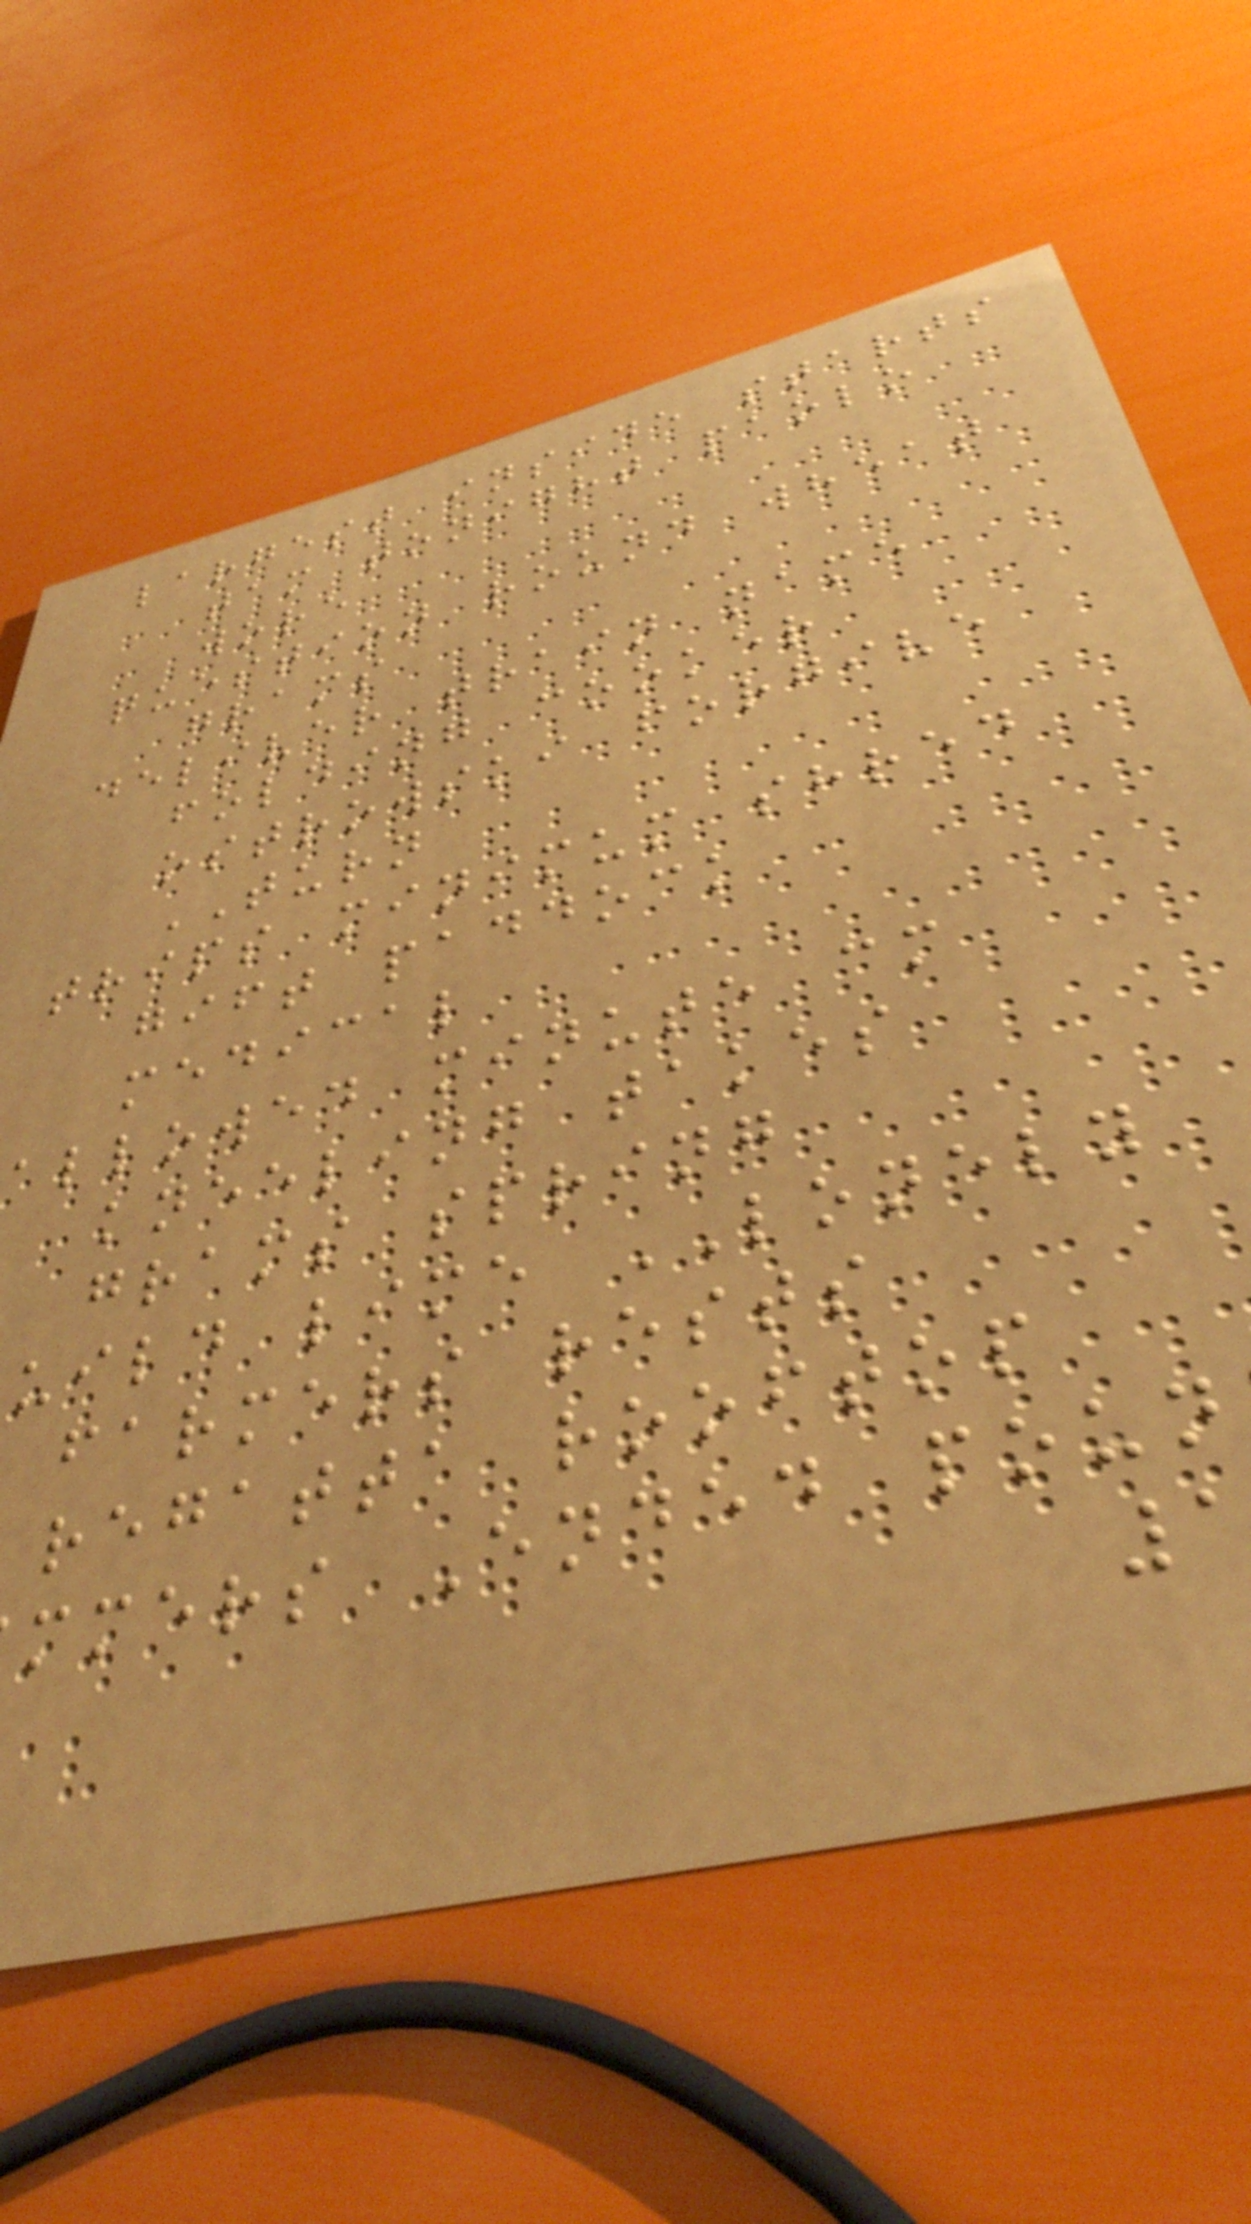largest inside starts
tam tonight paolo
wore
question round wheat
grams
deliver train name
folding cooker
ostrowski forgive
TURN
trips minimum shred
gift paddock
medical
allowed minute cm
kneeling takes
grams spring
uild lime LONELY
farmers rests
regatta rooftop
mmers Ended poun
